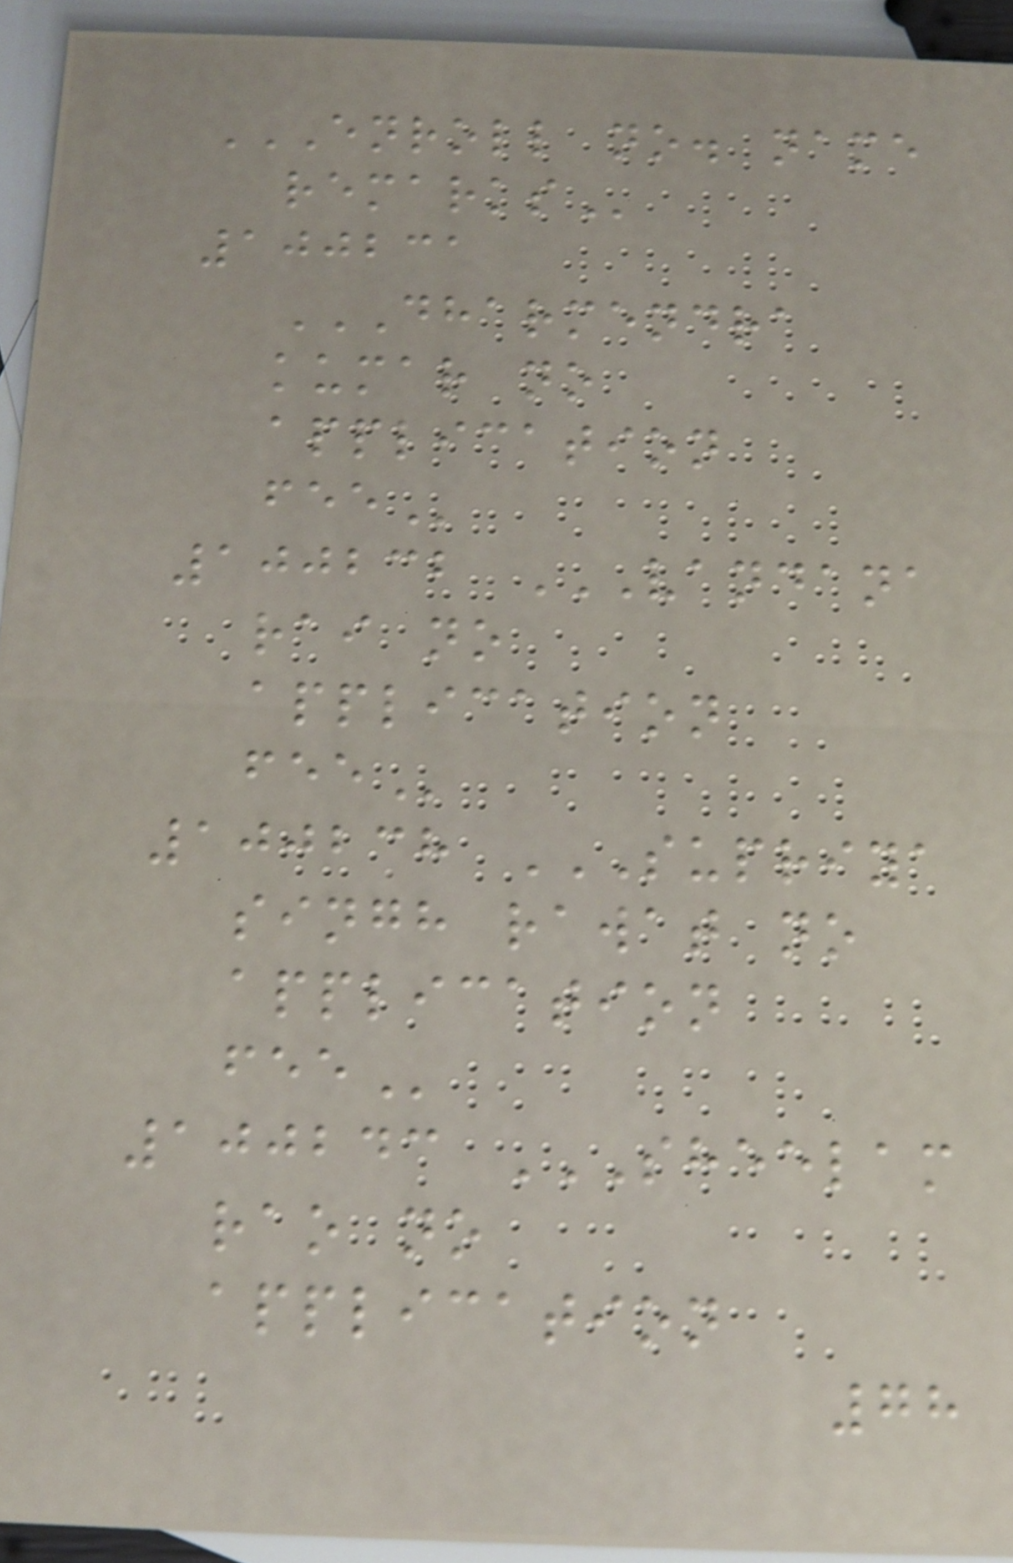ENROLL NO. NAME
REMARKS
100231
DHARMENDRA
KUMAR NO
APPLICATION
FEE
100232 VANDANA
RAI NO
APPLICATION
FEE
100238 SUPRIYA
SINGH RAWAT NO
APPLICATION
FEE
100243 SHEELAM
RAO NO
APPLICATION
78
